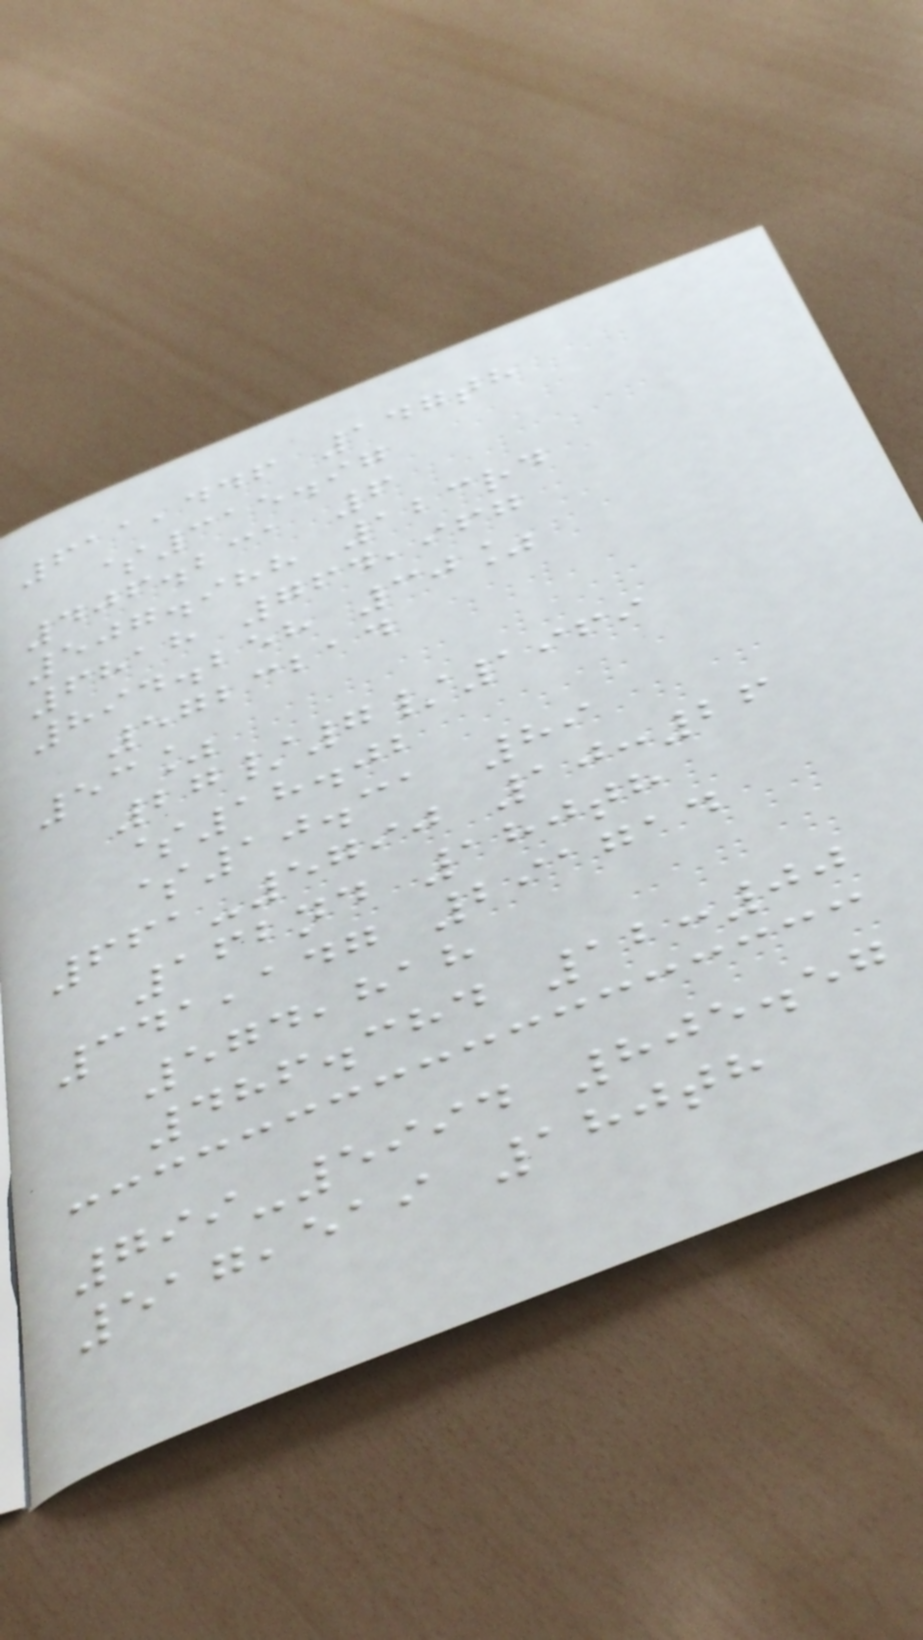611,446 147th
$315.97
406.231 6
507.988 123rd
6818 764,967
894.258 30%
5723214
53%
27/7/1969
$18.02
$10.31 89
661-5790 10:26
162nd 180th
341,147 291714
574,818
486.384 12:00
799-5994 805.57
517,519 180th
